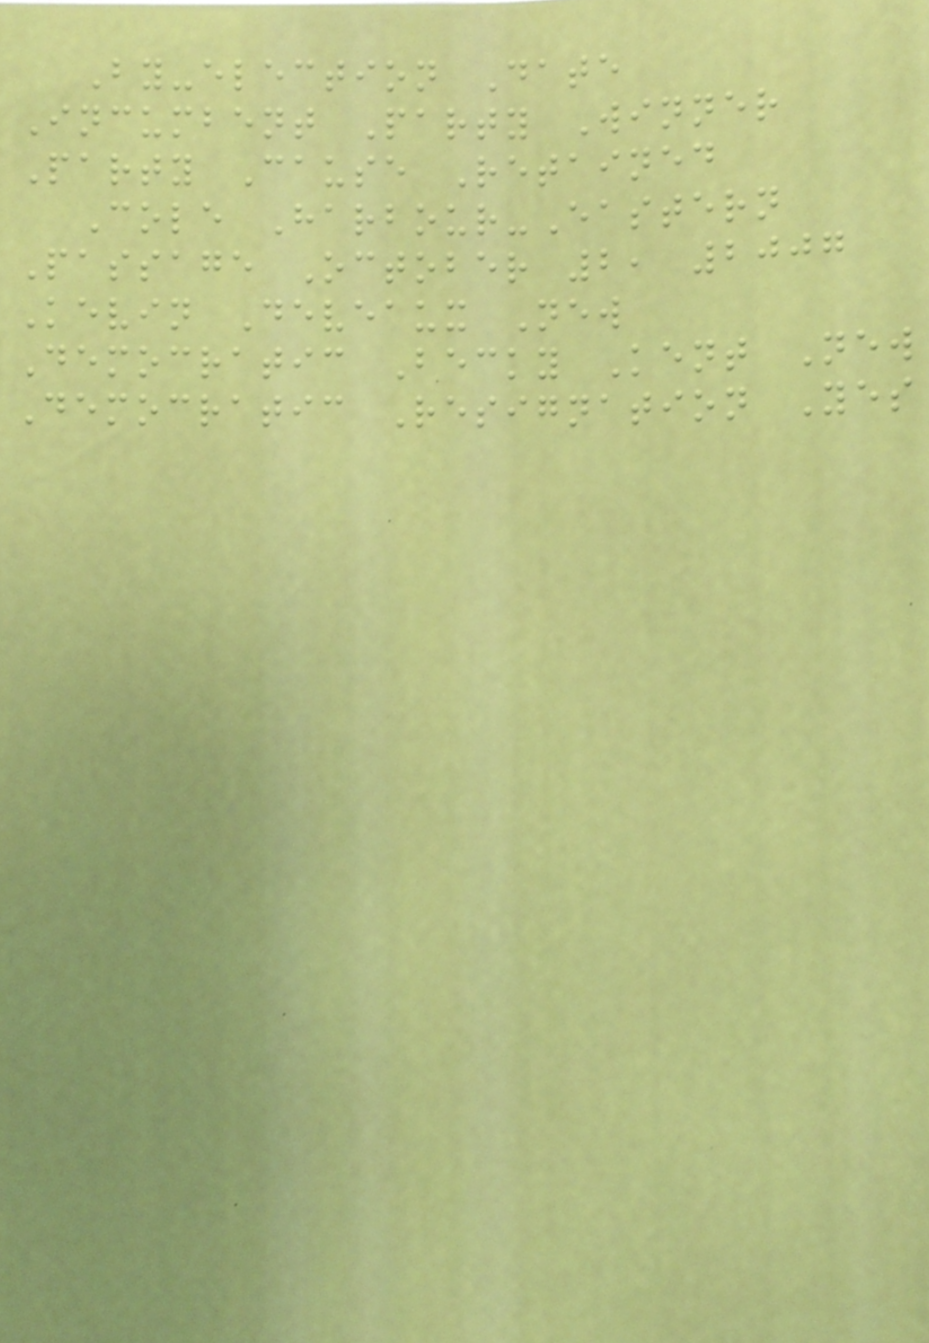By-election Date
Incumbent Party Winner
Party Cause Retained
Cole Harbour-Eastern
Passage October 2, 2007
Kevin Deveaux New
Democratic Becky Kent New
Democratic Resignation Yes
